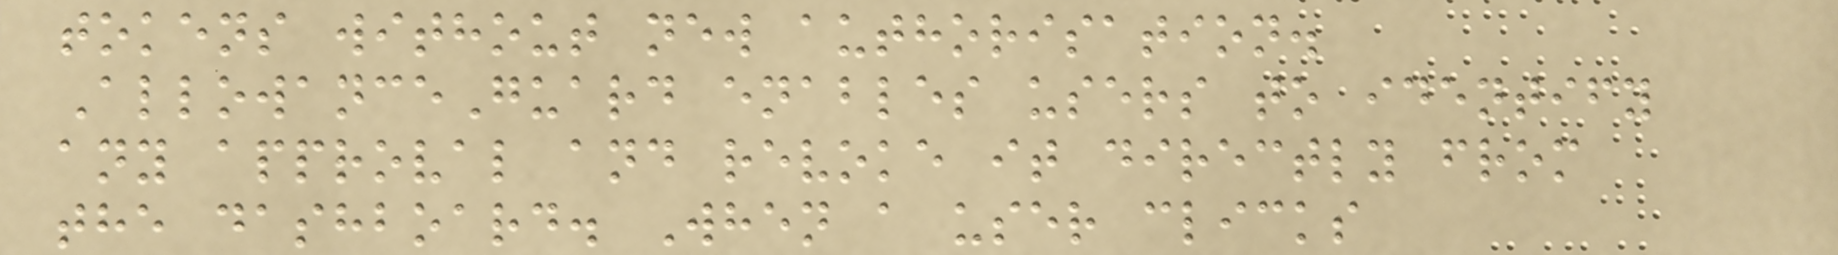tokens without new authorisation.
AllowanceGuard enables users to identify
any approval and revoke it directly from
the dashboard. When a user clicks
